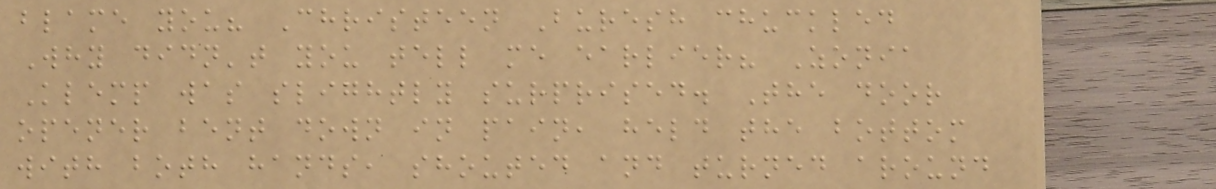blame you? Christeen Buresh chuckled
Why didn't you tell me earlier? Zonia
Klemp was slightly surprised. The door
opener bent down in pain, held the bottom
with both hands, shouted and turned around
